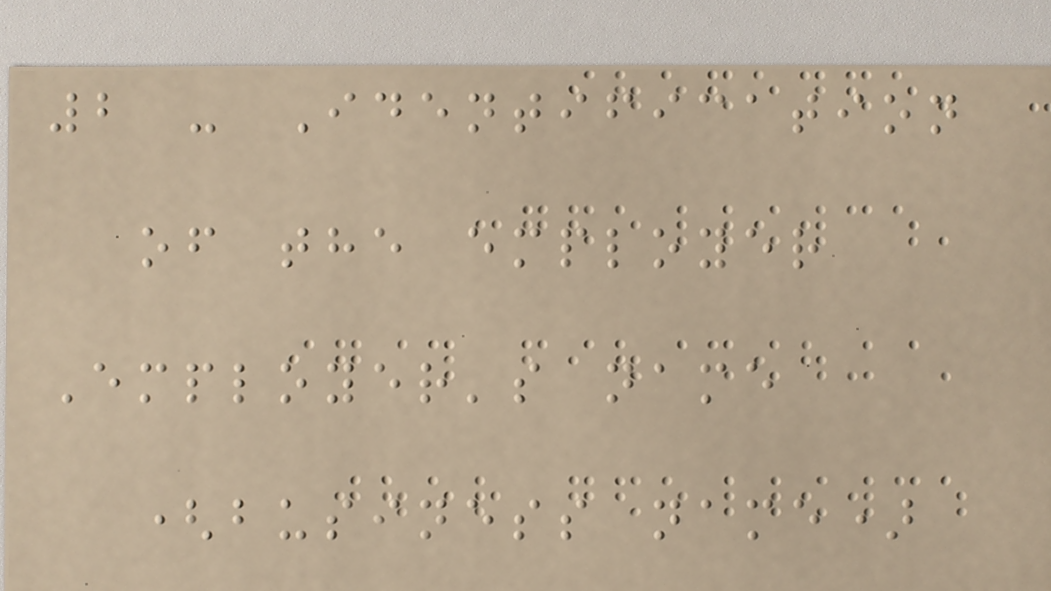2 - Identification
of the employer
Employer's name
(business name)
